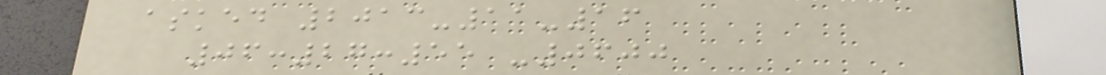asked 2013-11-16
06:27:55 -0600
